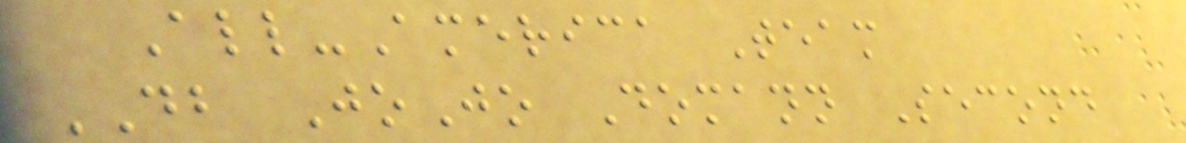All-America Team
DB JoJo Domann Second
